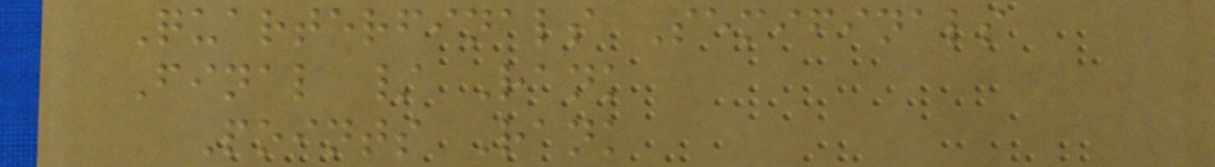Quarterfinals Semifinals
Final / Rank
Points Rank
